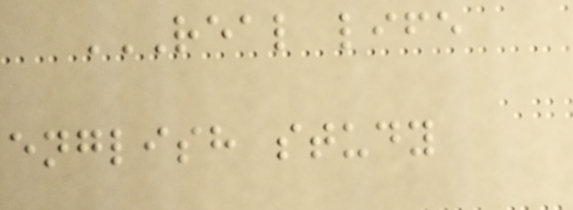REAL LIFE
ENGLISH STUDY
